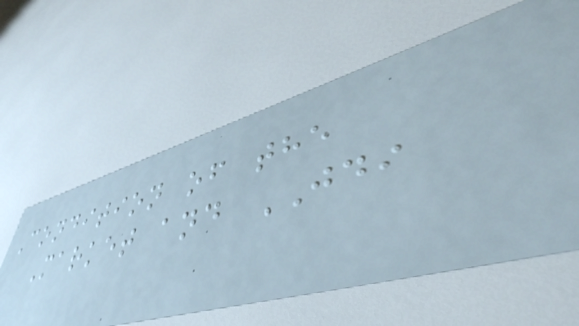Condition of the
Market and JDI
